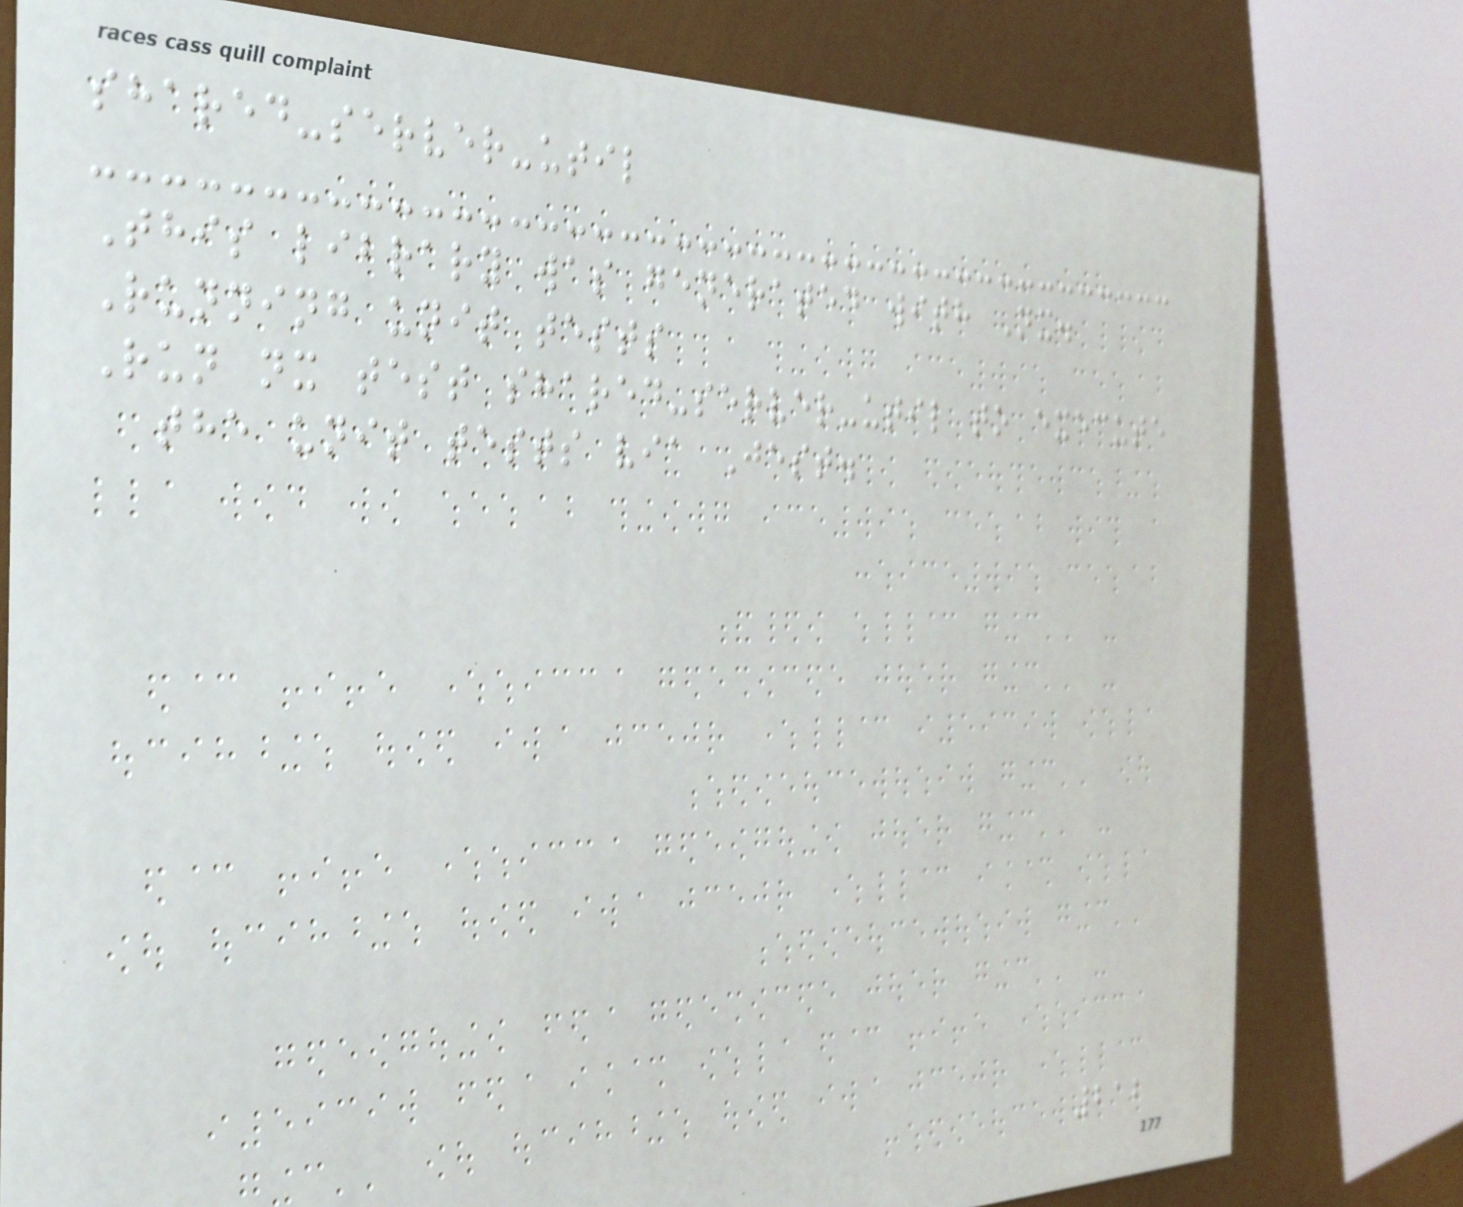shared-server-util
This library was generated with Nx.
Running unit tests
Run nx test shared-server-util to execute
the unit tests via Jest.
212
